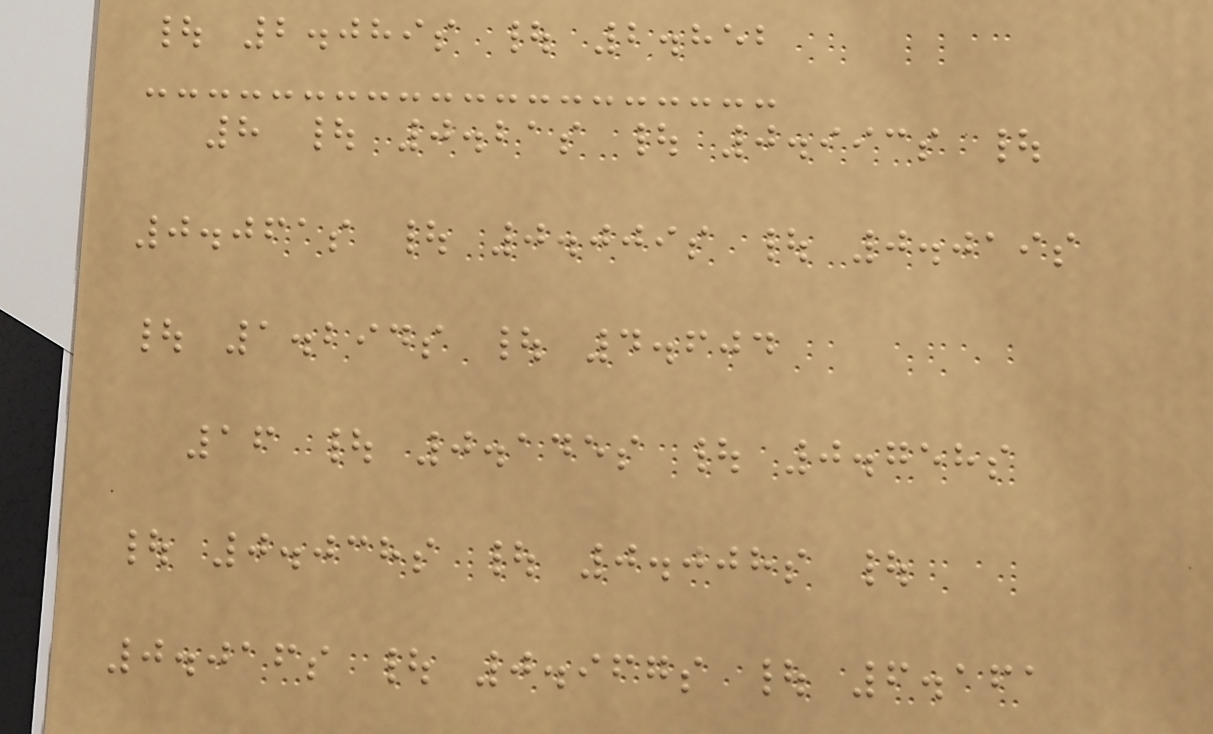| 2.089s | 2.852
8 | 0.21s | 0.993s |
0.061s | 0.009s | 0.019s
| 1.294s | 4.604
16 | 0.145s | 0.758s
| 0.038s | 0.008s |
0.016s | 0.967s | 6.161
